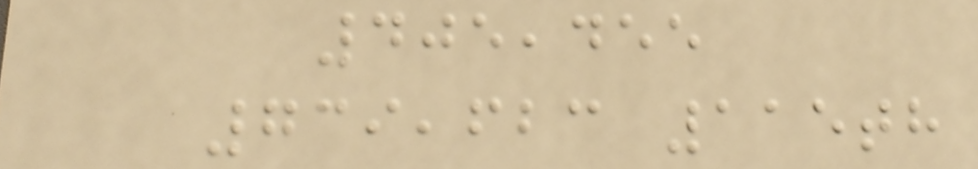405,455
739,623 115th
